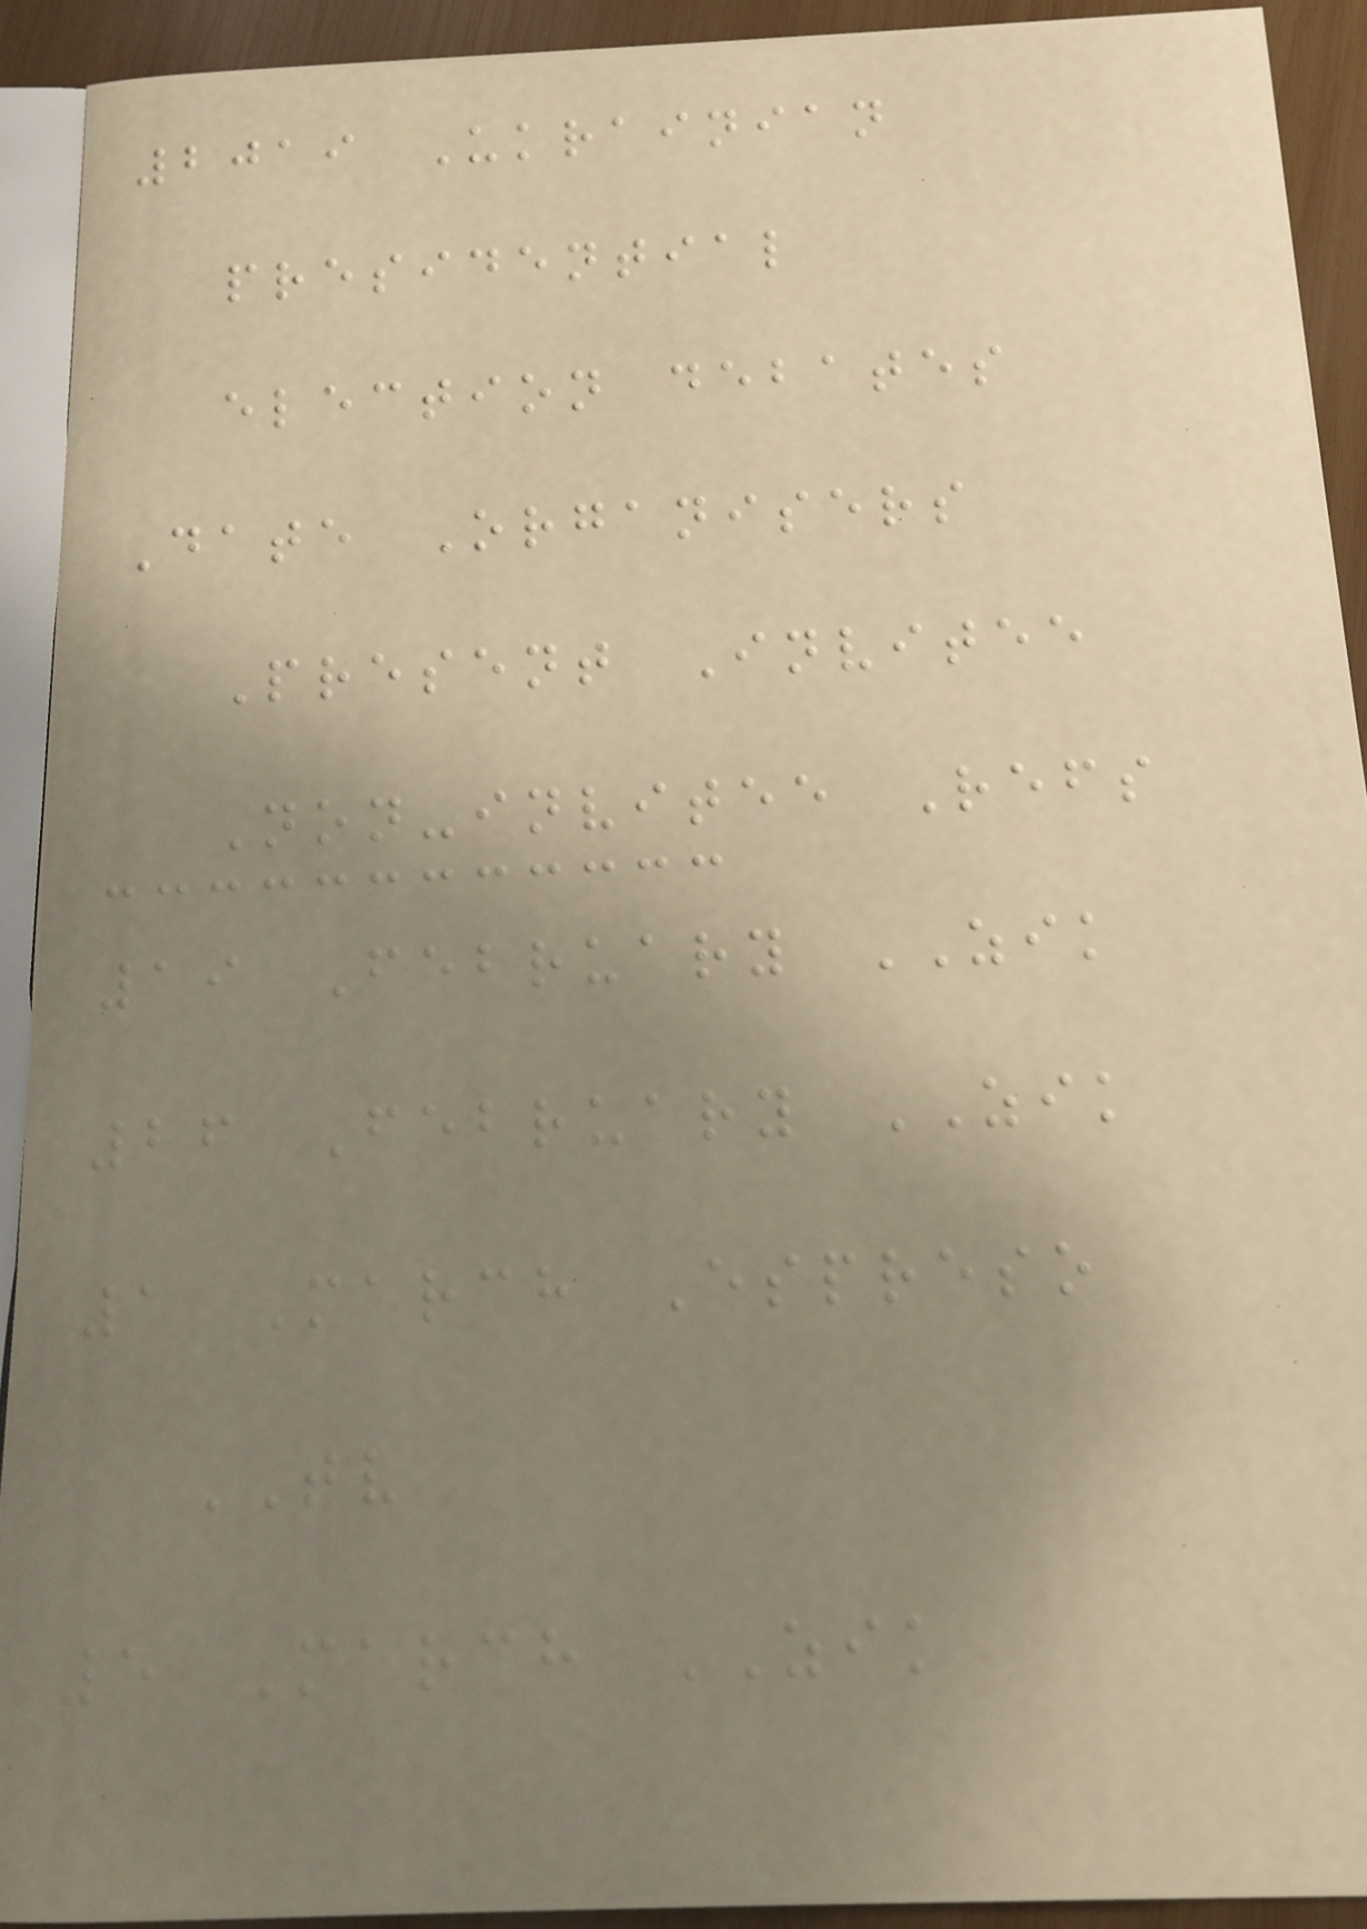2019 Ukrainian
presidential
election debates
Date Organisers
Present Invitee
Non-invitee Refs
19 February ZIK
26 February ZIK
1 March Espreso
TV
5 March ZIK
